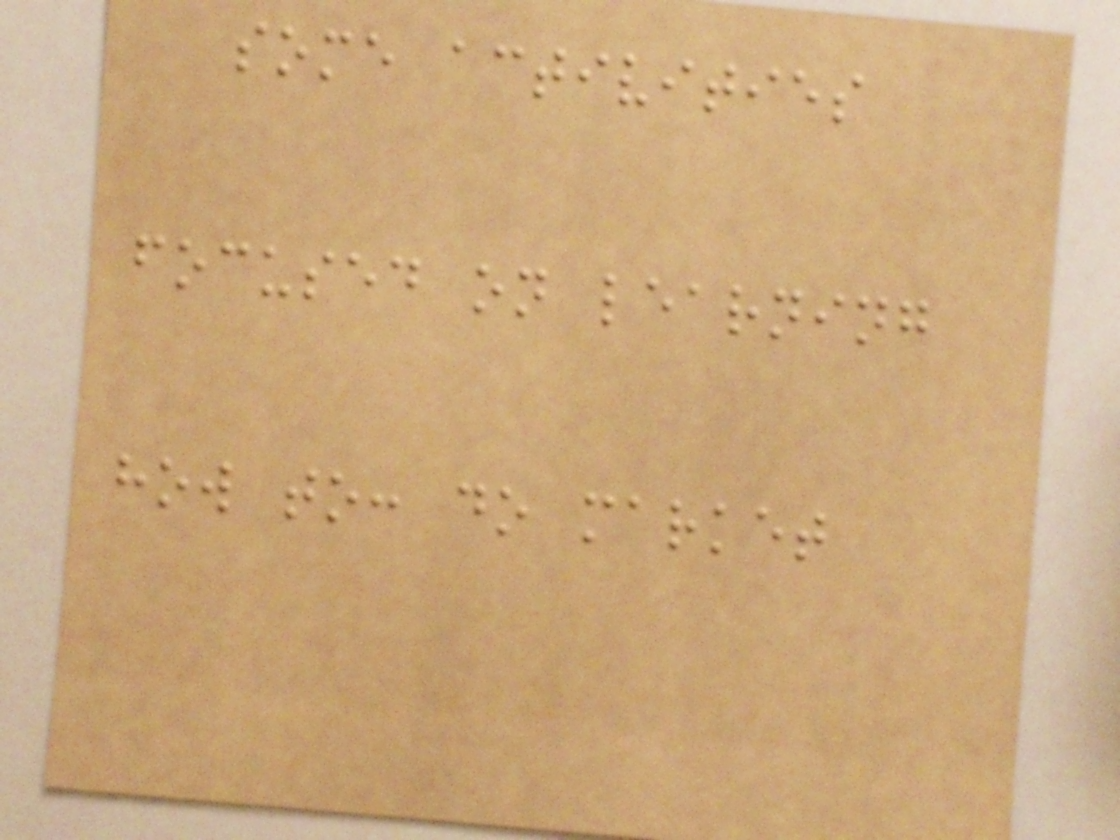some activities
focused on learning
how to: do market
